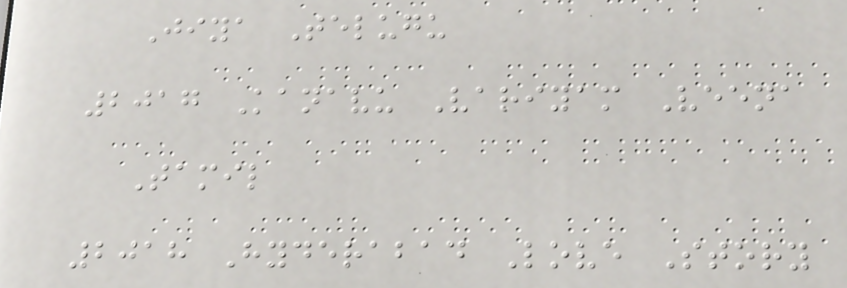Jiya Telugu
2017 Kanavu Variyam Veena
Tamil
2018 Hyderabad Love Story
